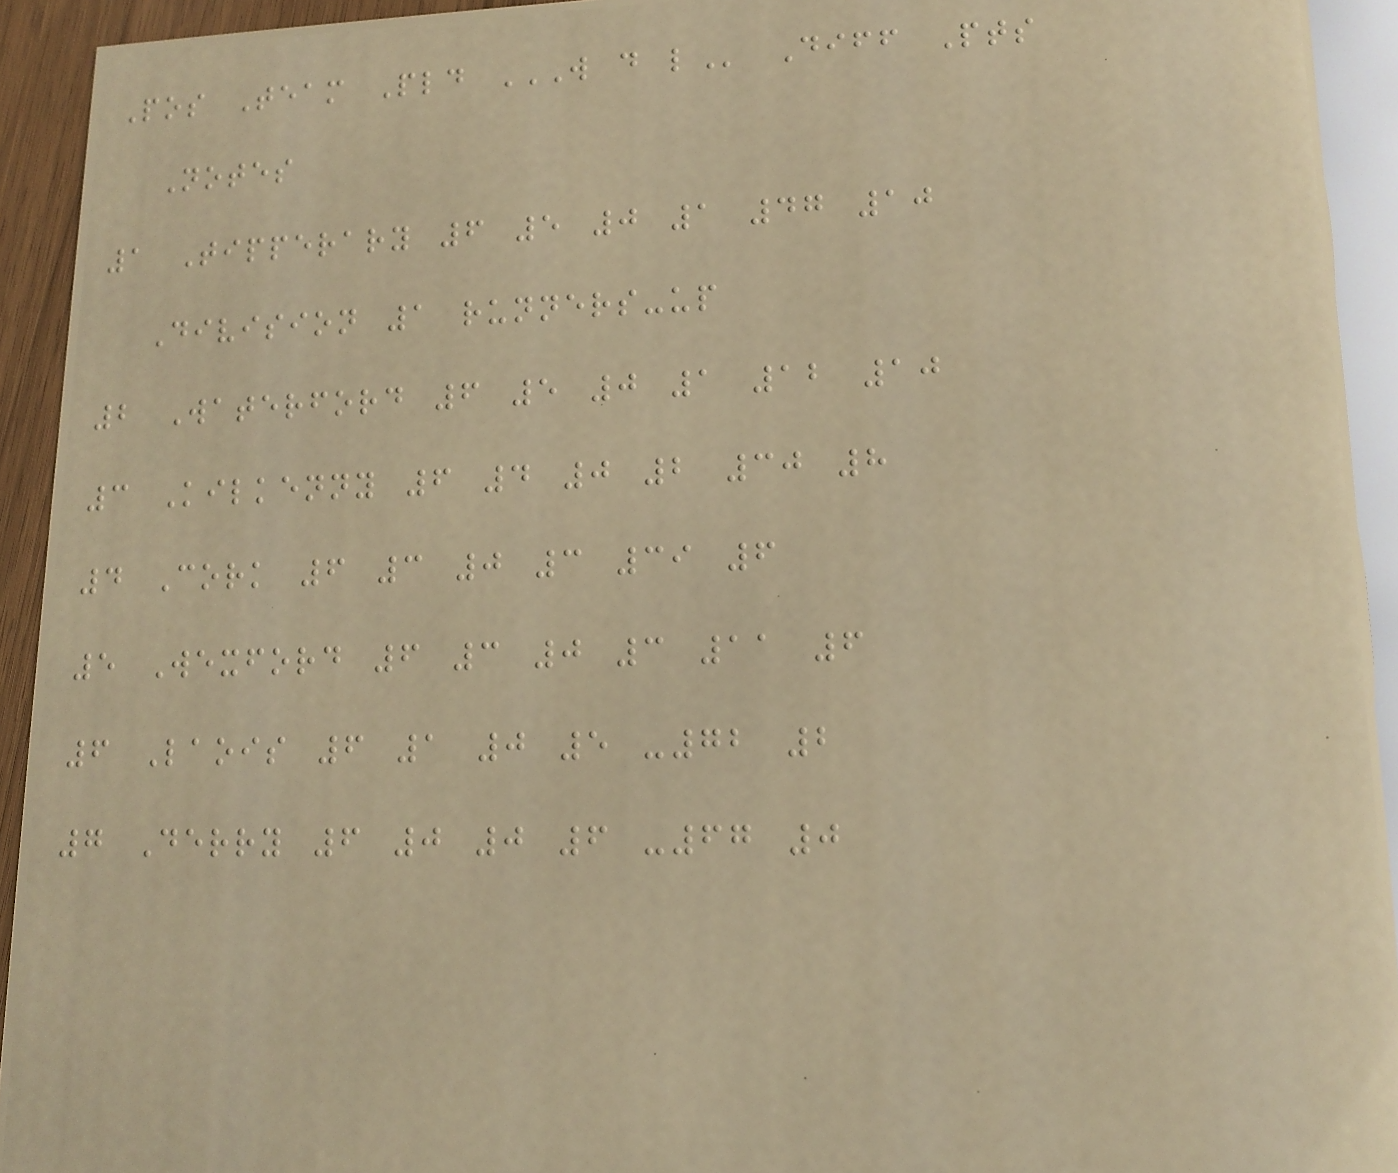Pos Team Pld W D L Diff Pts
Notes
1 Tipperary 6 5 0 1 47 10
Division 1 runners-up
2 Waterford 6 5 0 1 12 10
3 Kilkenny 6 4 0 2 30 8
4 Cork 6 3 0 3 39 6
5 Wexford 6 3 0 3 11 6
6 Laois 6 1 0 5 -72 2
7 Derry 6 0 0 6 -67 0
